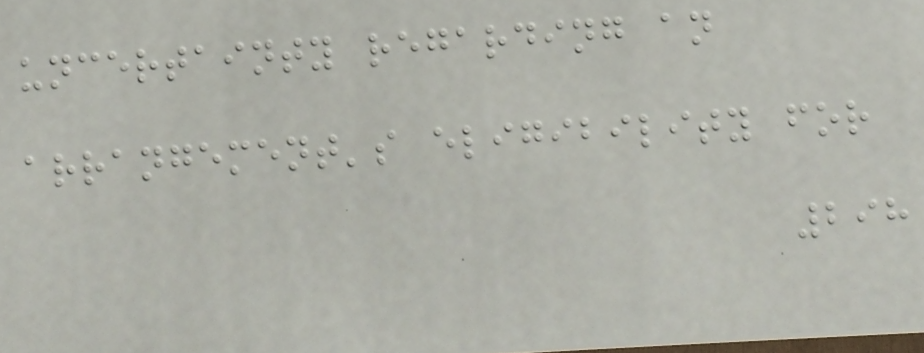uncertainty regarding an
arrangement's eligibility for
298
